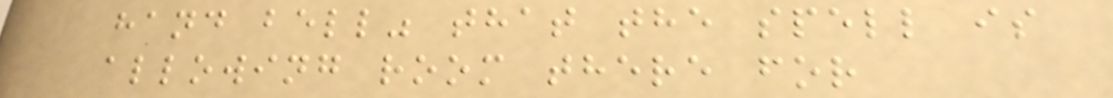hand bell" that the spell is
allowing room there for
